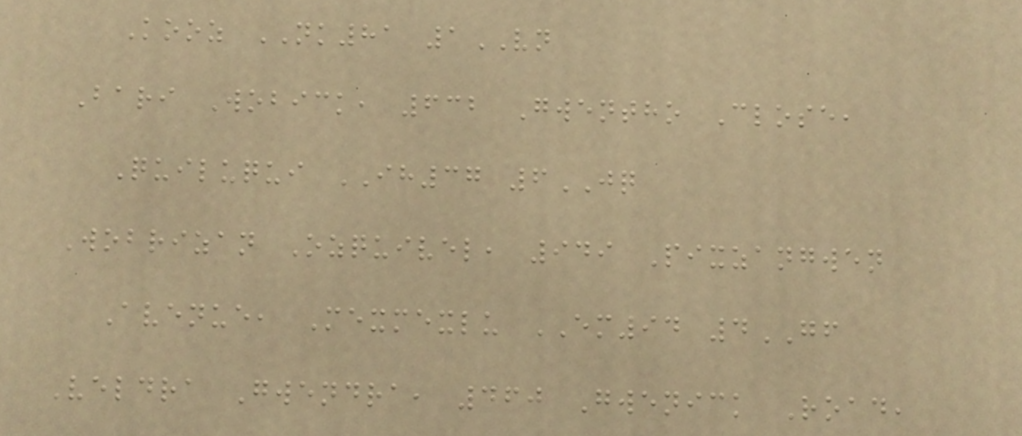Kooz NK81 1VN
Bari Wobick, 632 Gwentho Close,
Quiluqui IH37 6JQ
Wobrizan Ozquivel, 949 Pixzangwen
Avenue, Mexmexlu EM94 4GF
Veldra Gwendra, 460 Gwenick Road,
